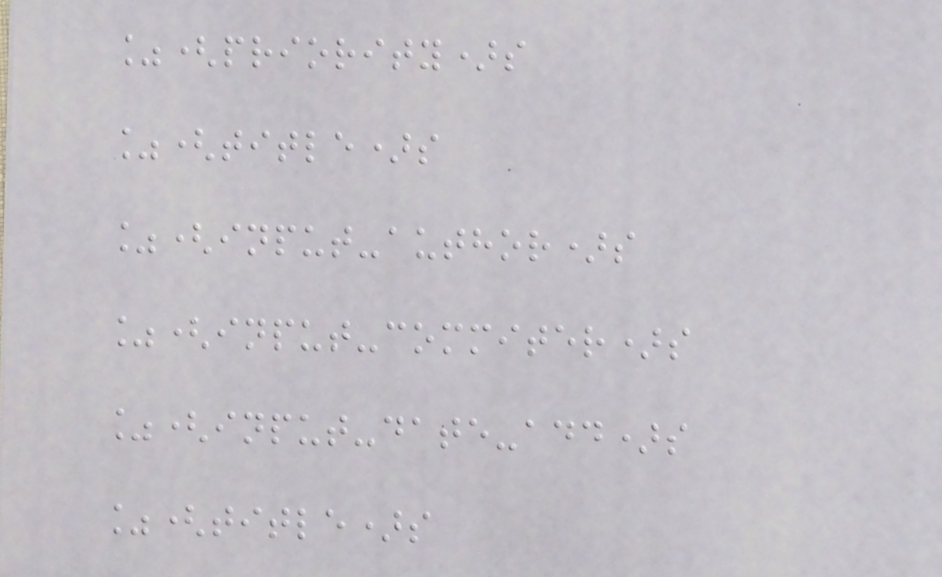%(priority)s
%(title)s
%(input-author)s
%(input-commiter)s
%(input-date-add)s
%(title)s
